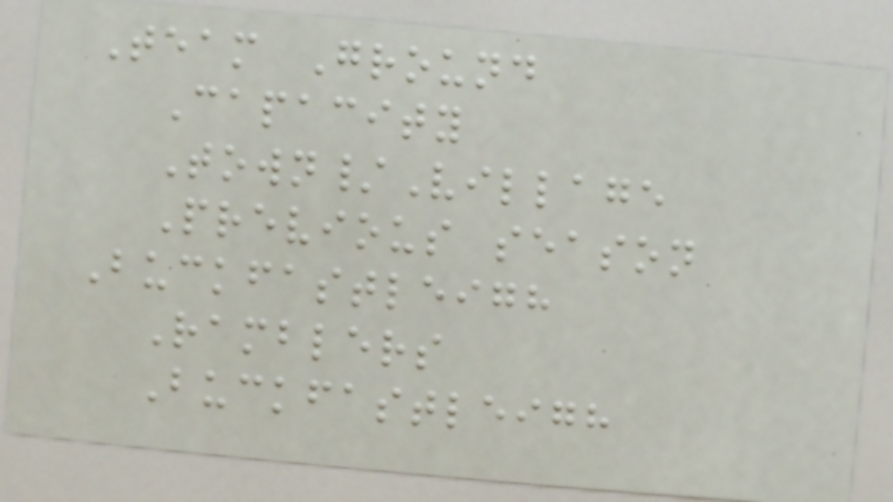Team Ground
Capacity
Town/Village
Previous season
Buckfastleigh
Ramblers
Buckfastleigh
